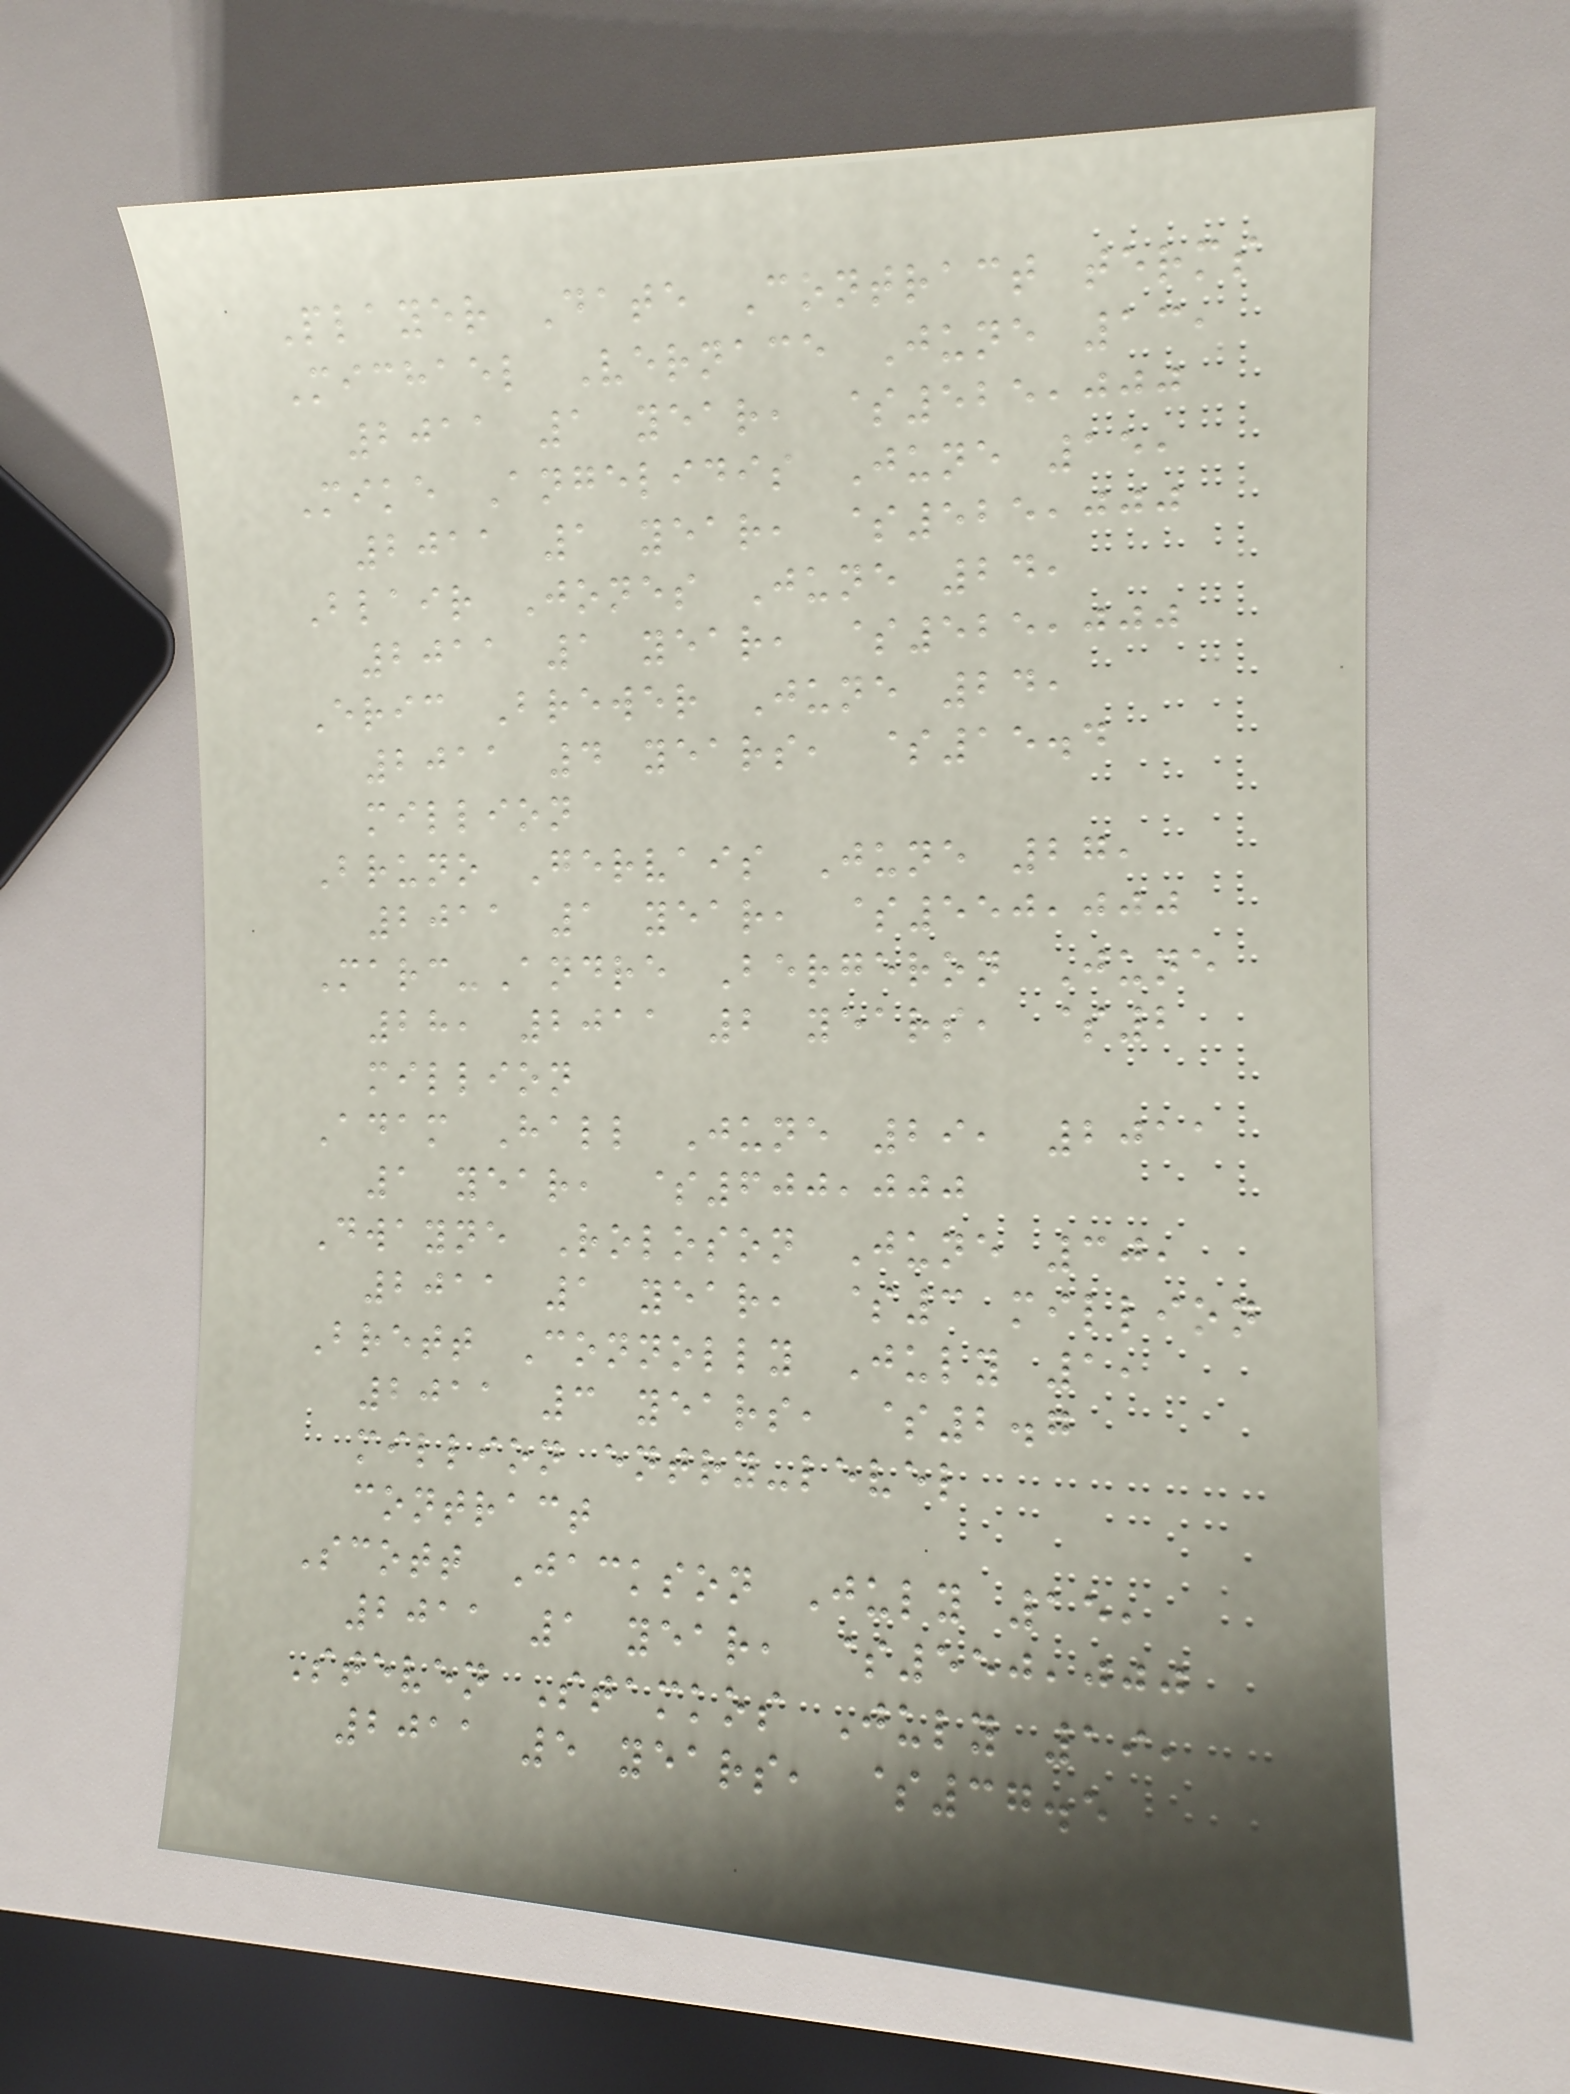Player Date Contract terms
Michael Vernace June 13,
2011 1 year, $525,000
Mike Angelidis June 15,
2011 1 year, $525,000
Blair Jones June 24,
2011 1 year, $525,000
Eric Brewer June 24,
2011 4 years, $15.4
million
Bruno Gervais June 27,
2011 1 year, $550,000
Marc-Andre Bergeron June
28, 2011 2 years, $2
million
Adam Hall June 29, 2011
1 year, $600,000
Dwayne Roloson June 30,
2011 1 year, $3 million
Brett Connolly July 1,
2011 3 years, $2.7
million entry-level
contract
Scott Jackson July 15,
2011 1 year, $550,000
Steven Stamkos July 19,
2011 5 years, $37.5
